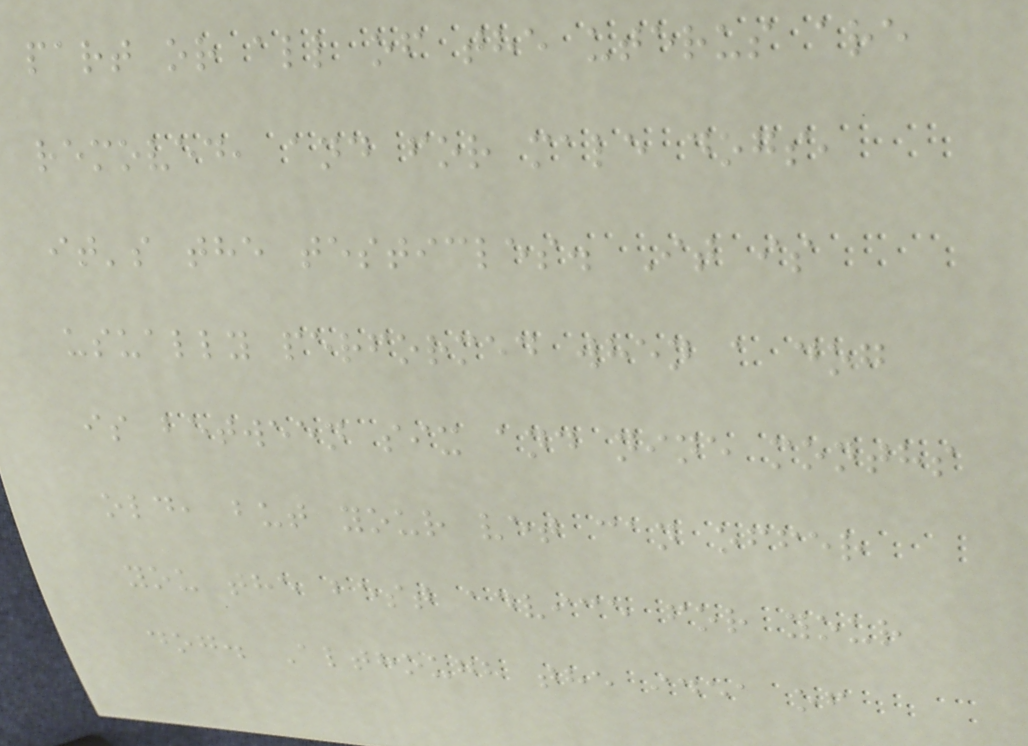part or all of the uterus are
removed, and for male dogs,
it's the testicles. It is
usually performed when a dog
is between six and nine months
old, but your vet can offer
you the best advice for your
dog. Although the idea of
